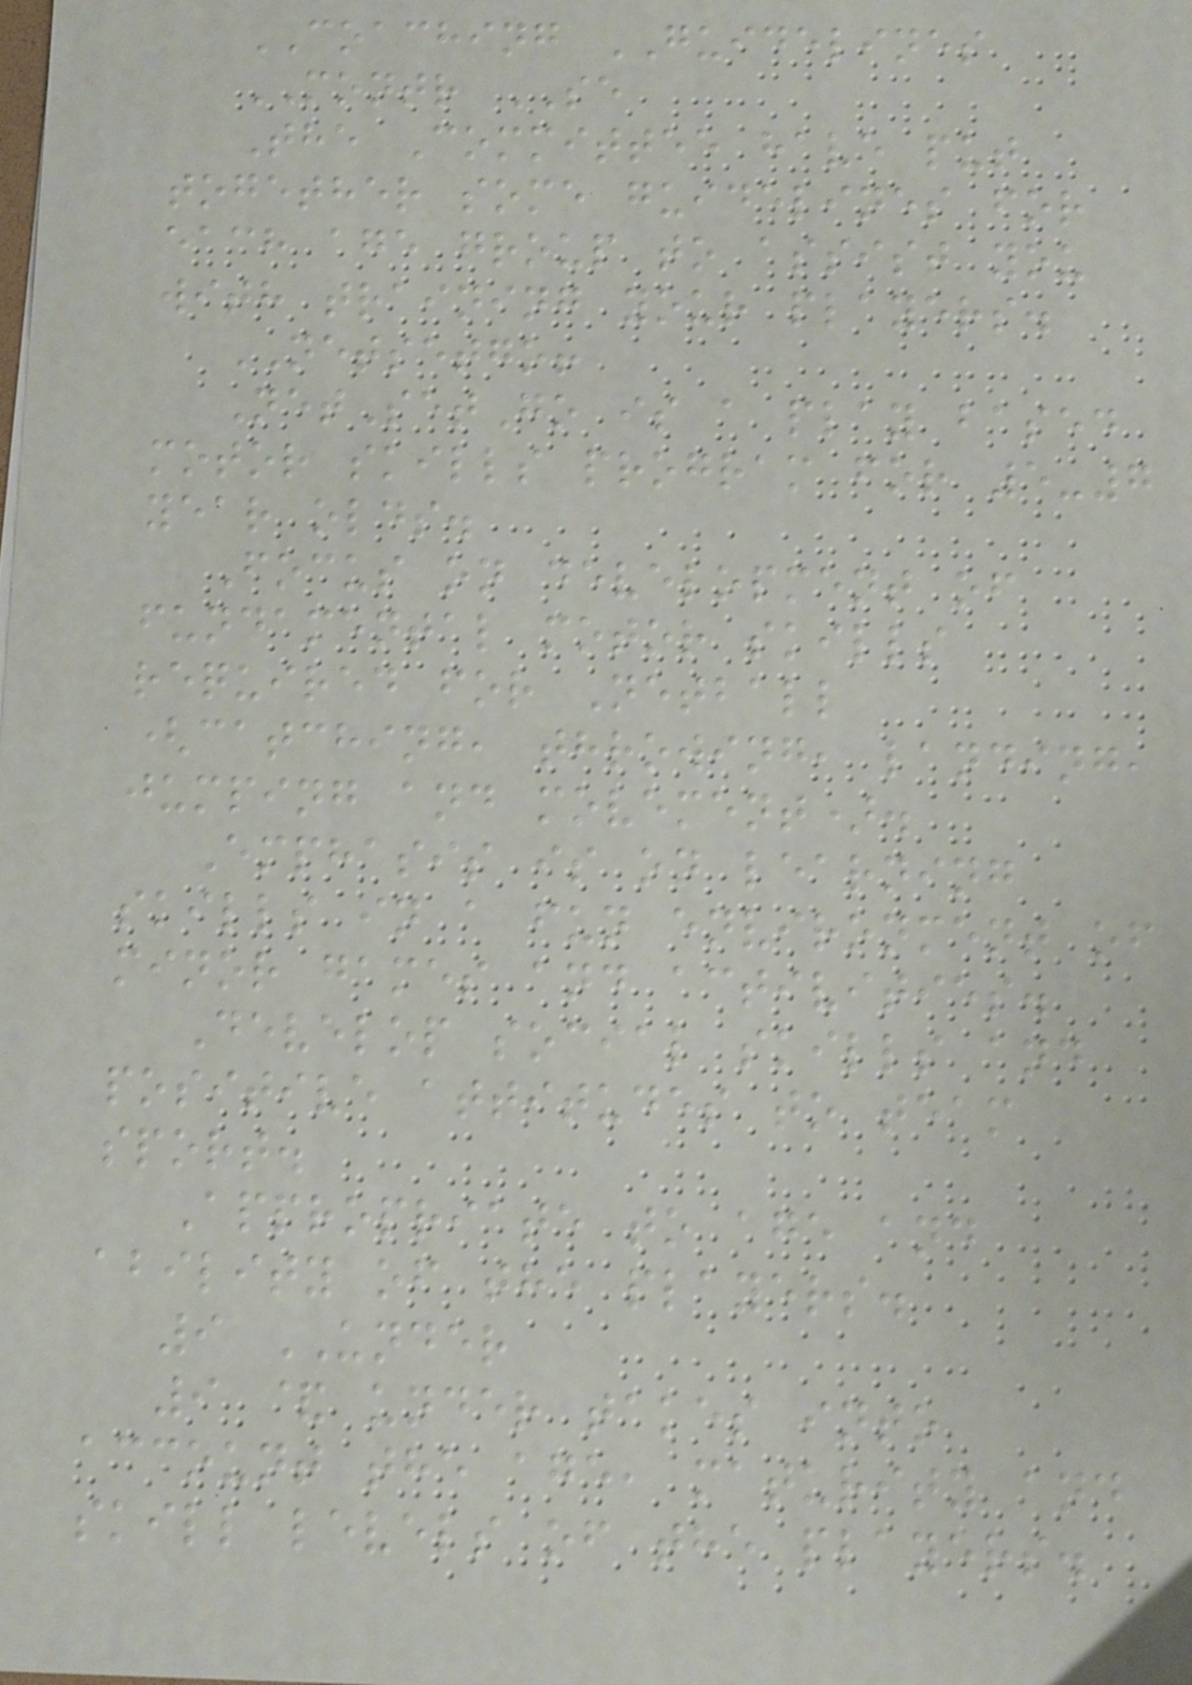COACHING GUIDELINES
MONTR SE
The Committee have put
together some guidelines for
each age group to assist you
with training your players.
NETSETGO!
NetSetGo is a play based
motor skills program for 5-7
year olds.
Focus on development of
fundamental motor skills
required for Netball
(catching, throwing, landing,
jumping and movement).
Emphasis is on learning
skills in a fun environment of
minor games and activities.
Develop social skills and
positive attitudes to team
sport.
Appropriate to age and
ability of the players.
9 UNDER
9 & under takes into
account the age, maturity and
skill levels of the players.
